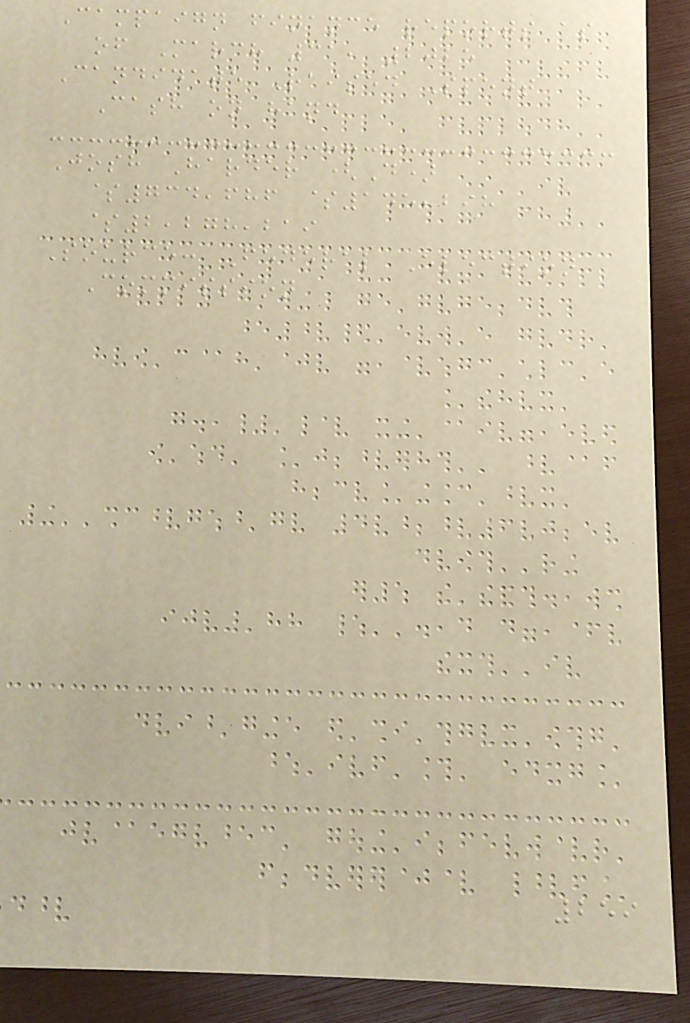Campaign finance reports as
of March 31, 2025
Candidate Raised Spent
Cash on hand
Josh Harder (D)
$734,686 $145,298
$2,278,219
Source: Federal Election
Commission
259
